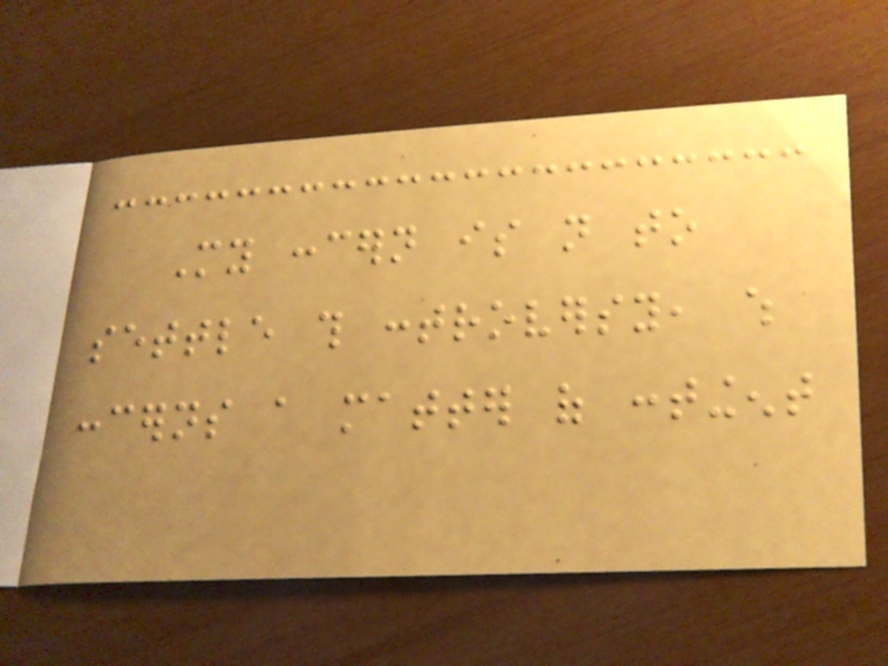My concern is not to
settle this controversy, which
concerns a matter of contingent
